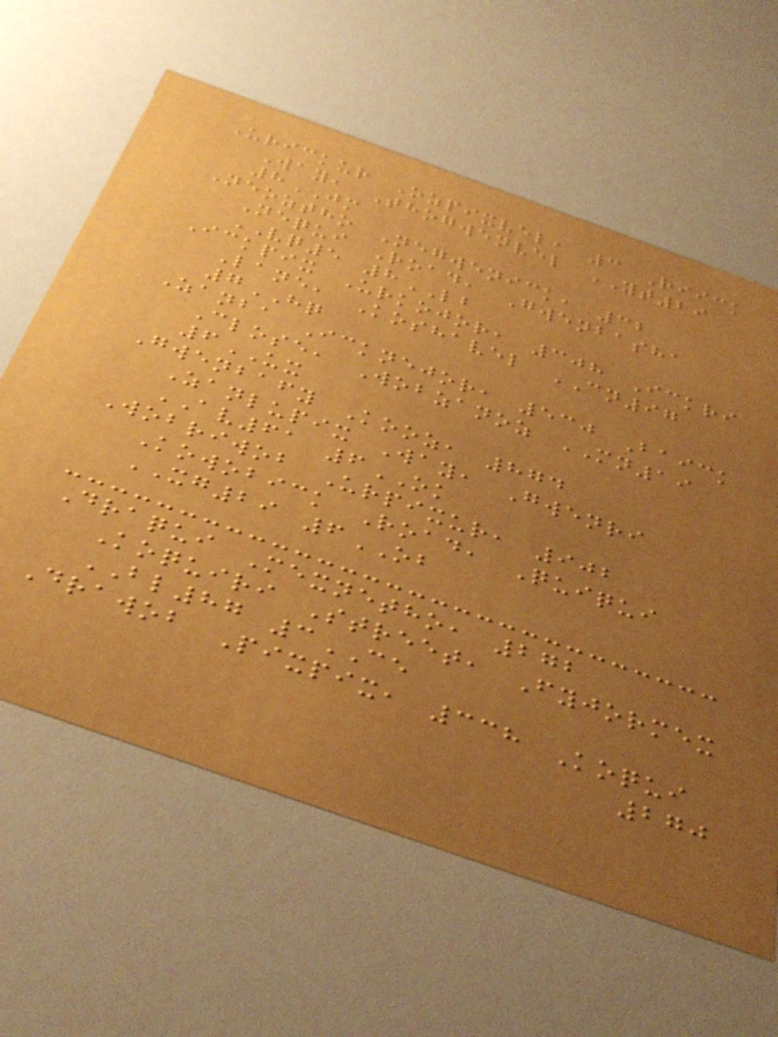Urickur Ozpixvel, 3 Riick
Way, Thogwenvel YT29
8JM
Neoztho Negwenick, 32
Nequi Road, Gwenbasha
VQ5 8LB
Ickpix Urkojor, 308 Ickri
Lane, Koshavel CN97
7HQ
Zanba Icknejor, 530 Baick
Close, Wobzanoz MN19
6UX
Gwenbafy Kooz, 874
Zanlupix Way, Gwenri
AV61 6OK
Wobriwob Urpixur, 902
Kowobick Road, Quiqui
XG29 6OB
Draqui Mexnetho, 272
Koquiri Street, Fyjormex
BL87 3CE
Drawob Pixpix, 338 Koqui
270
